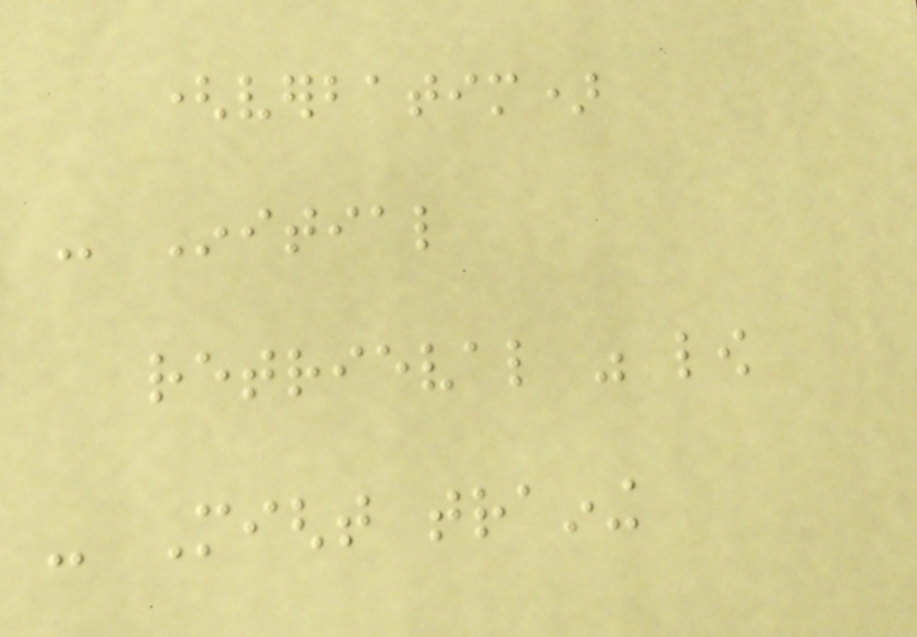(verbatim)
- Initial
retrieval was low
- Might training
